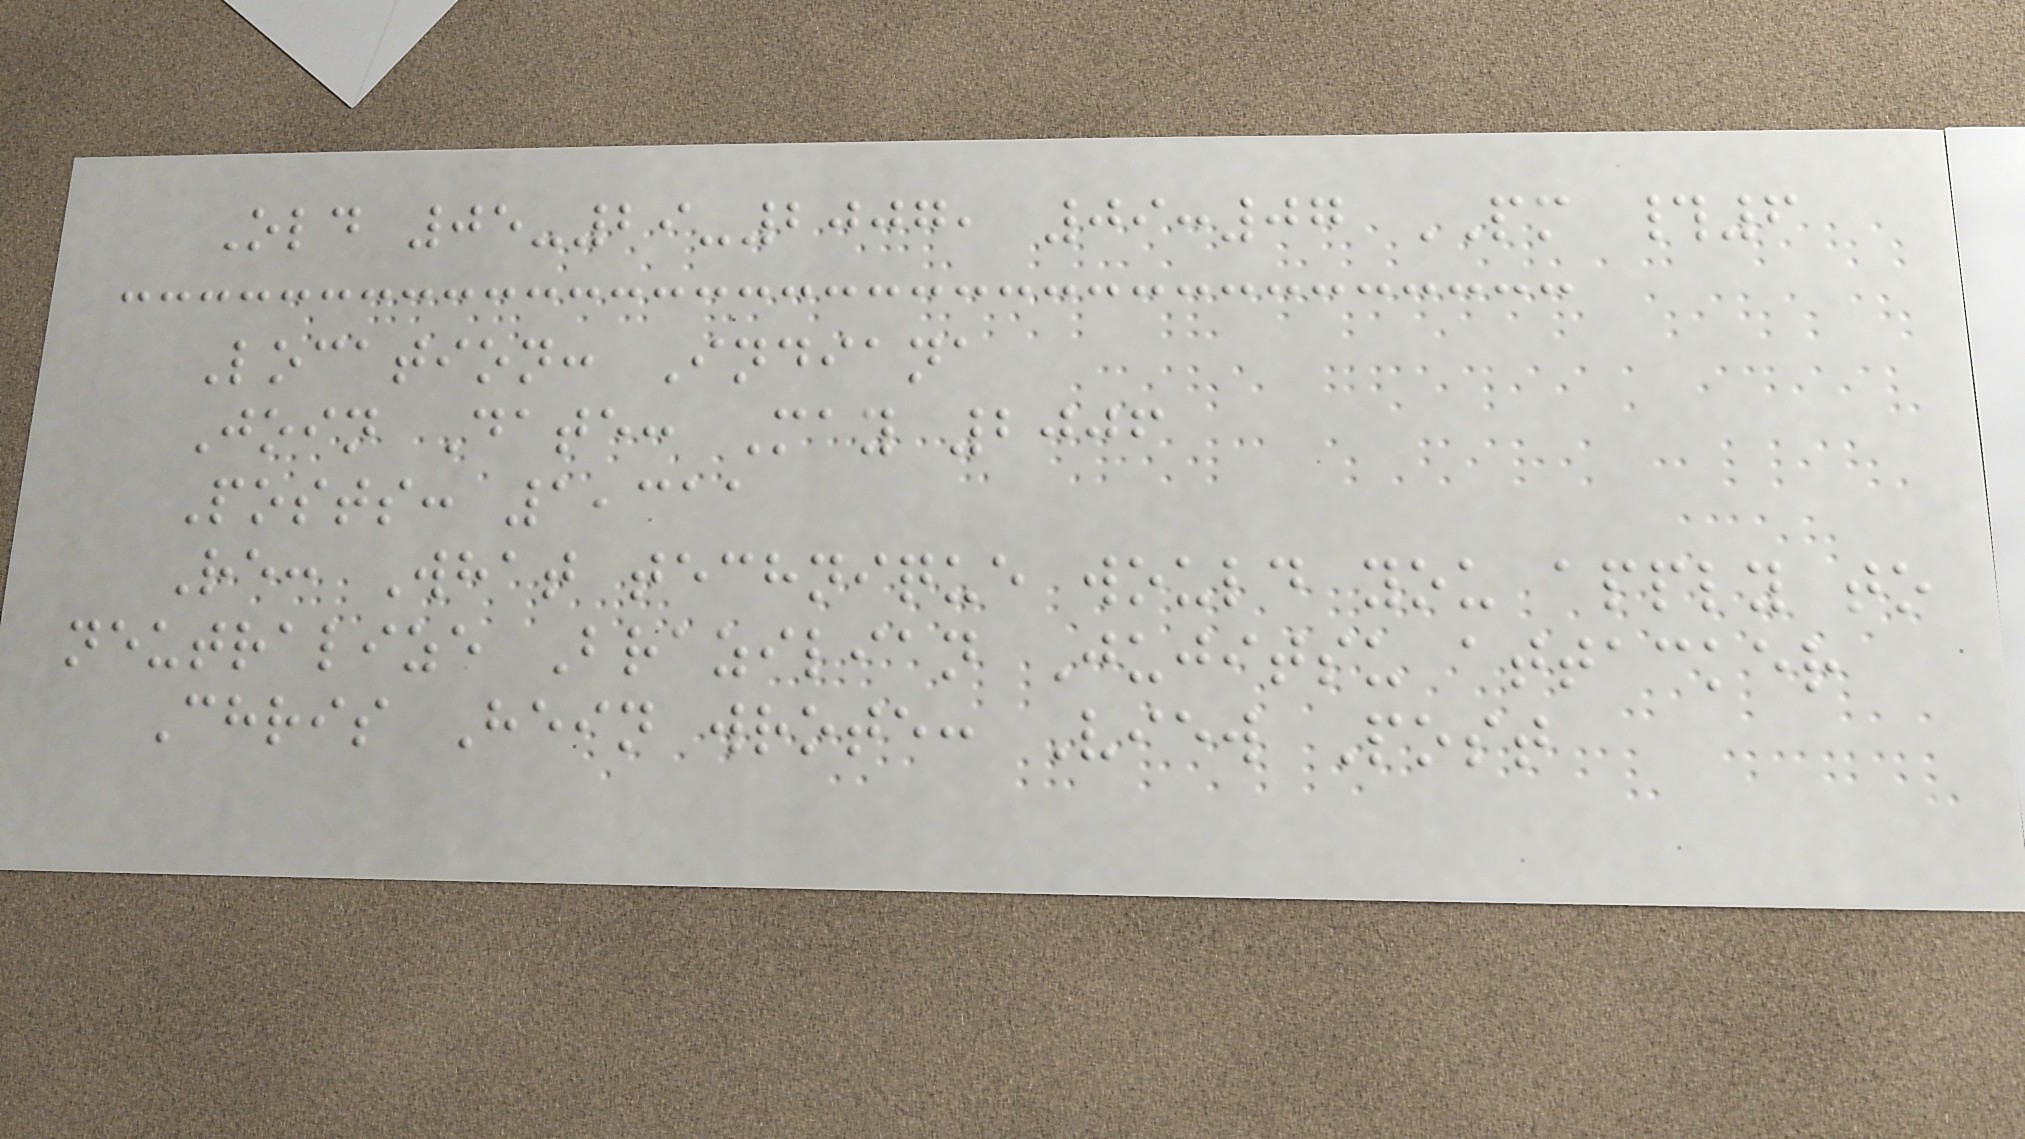Old 05-29-2007, 09:07 PM #6
Location: Indiana
Join Date: May 2006
Posts: 1,311
Re: What technique would you apply to
neutralize Brazilian Jujitsu attacker
Chris Hein wrote: View Post
